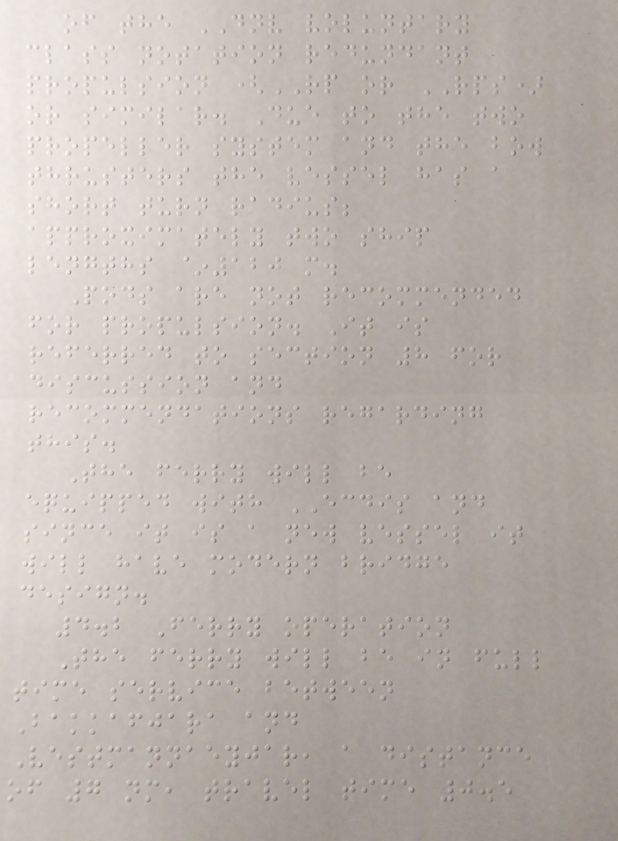of the DNV voluntary
class notation redundant
propulsion (RP or RPS)
or similar. Due to the two
propeller system and the bow
thrusters the vessel has a
short turn radius;
approximately two ship
lengths ~120 m.
Pods are not recommended
for propulsion. It is
referred to section 8 for
discussion and
recommendations regarding
this.
The ferry will be
equipped with ECDIS and
since it is a new vessel it
will have modern bridge
design.
4.2 Ferry operation
The ferry will be in full
time service between
Bakkafjara and
Vestmannaeyjar, a distance
of 7 nm, travel time 0.5
